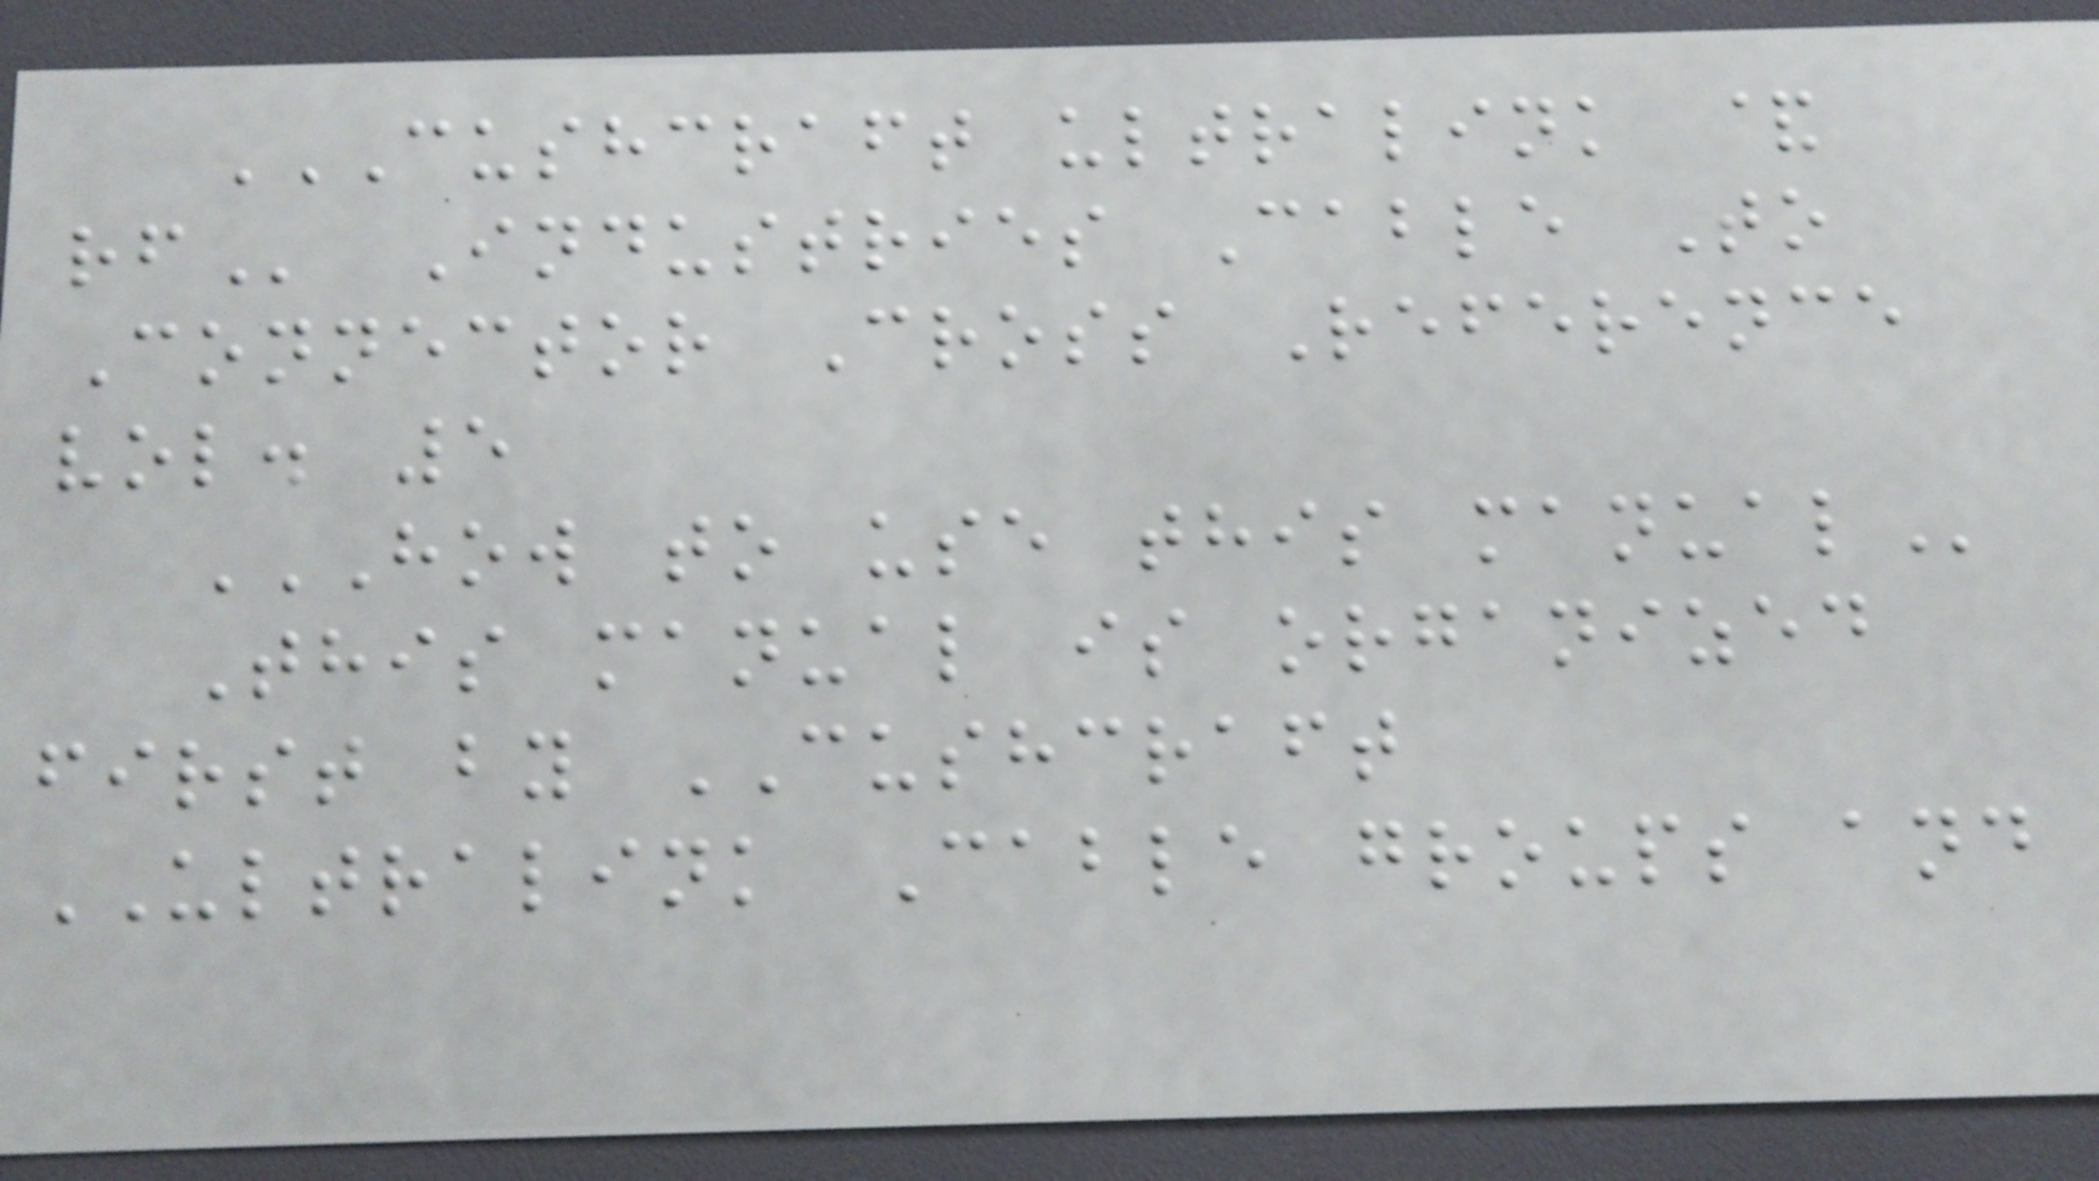CUSHCRAFT ULTRALINK &
RF Industries Cable To
Connector Cross Reference
vol. 5
HOW TO USE THIS MANUAL
This manual is organized
first by CUSHCRAFT
ULTRALINK Cable groups and
